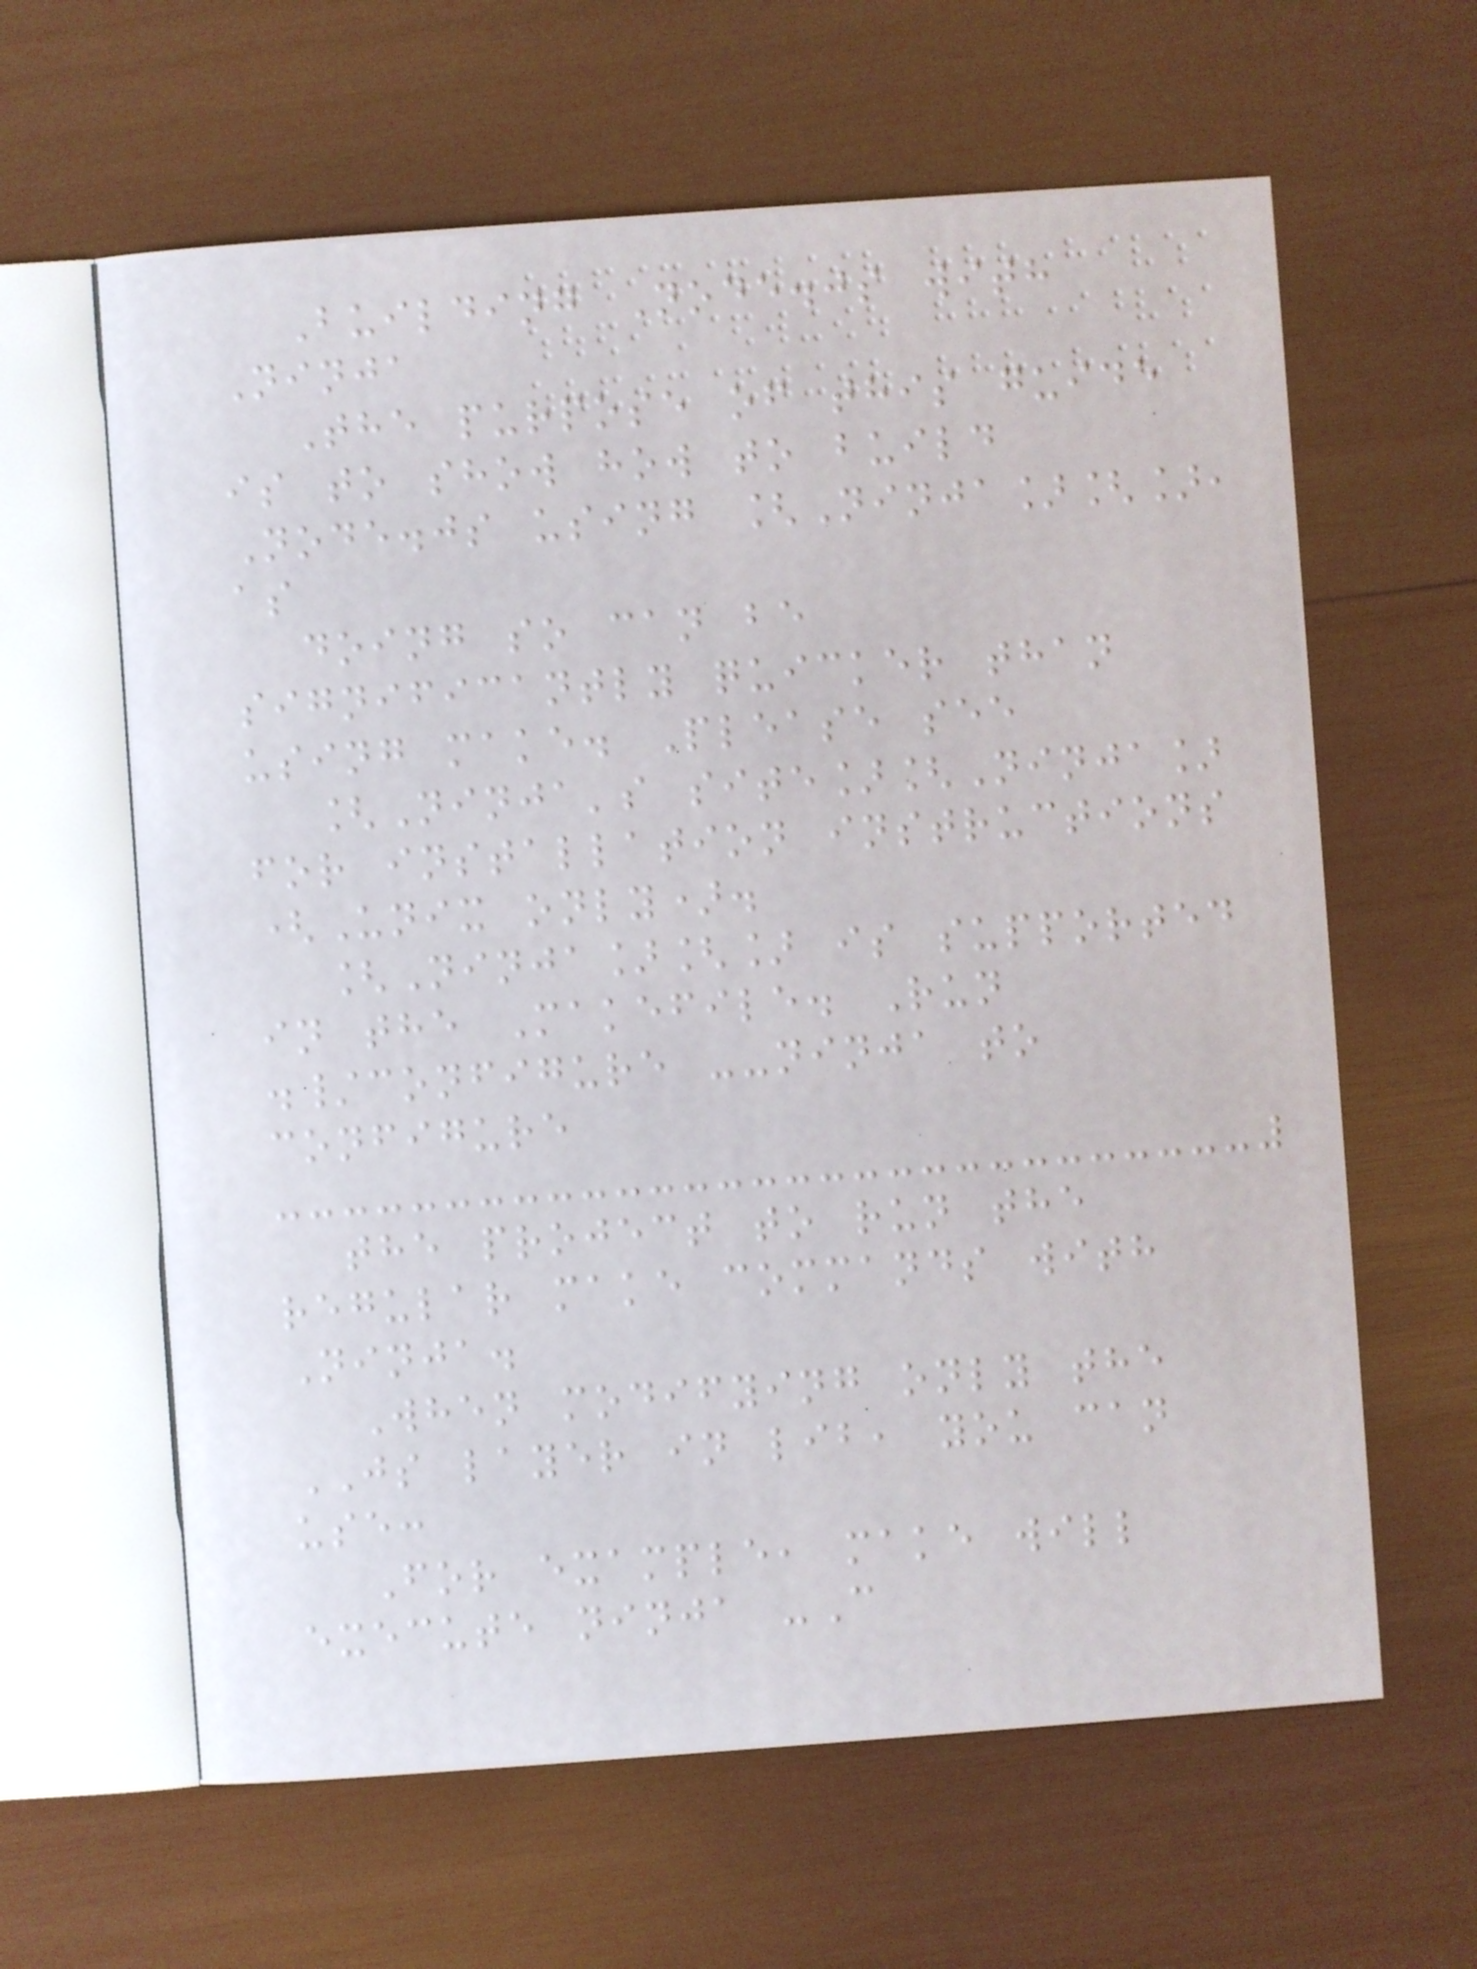Building Node.js with
Ninja
The purpose of this guide
is to show how to build
Node.js using [Ninja][],
as
doing so can be
significantly quicker than
using make. Please see
[Ninja's site][Ninja]
for installation instructions
(Unix only).
[Ninja][] is supported
in the Makefile. Run
./configure --ninja to
configure
the project to run the
regular make commands with
Ninja.
When modifying only the
JS layer in lib, you can
use:
For example, make will
execute ninja -C
